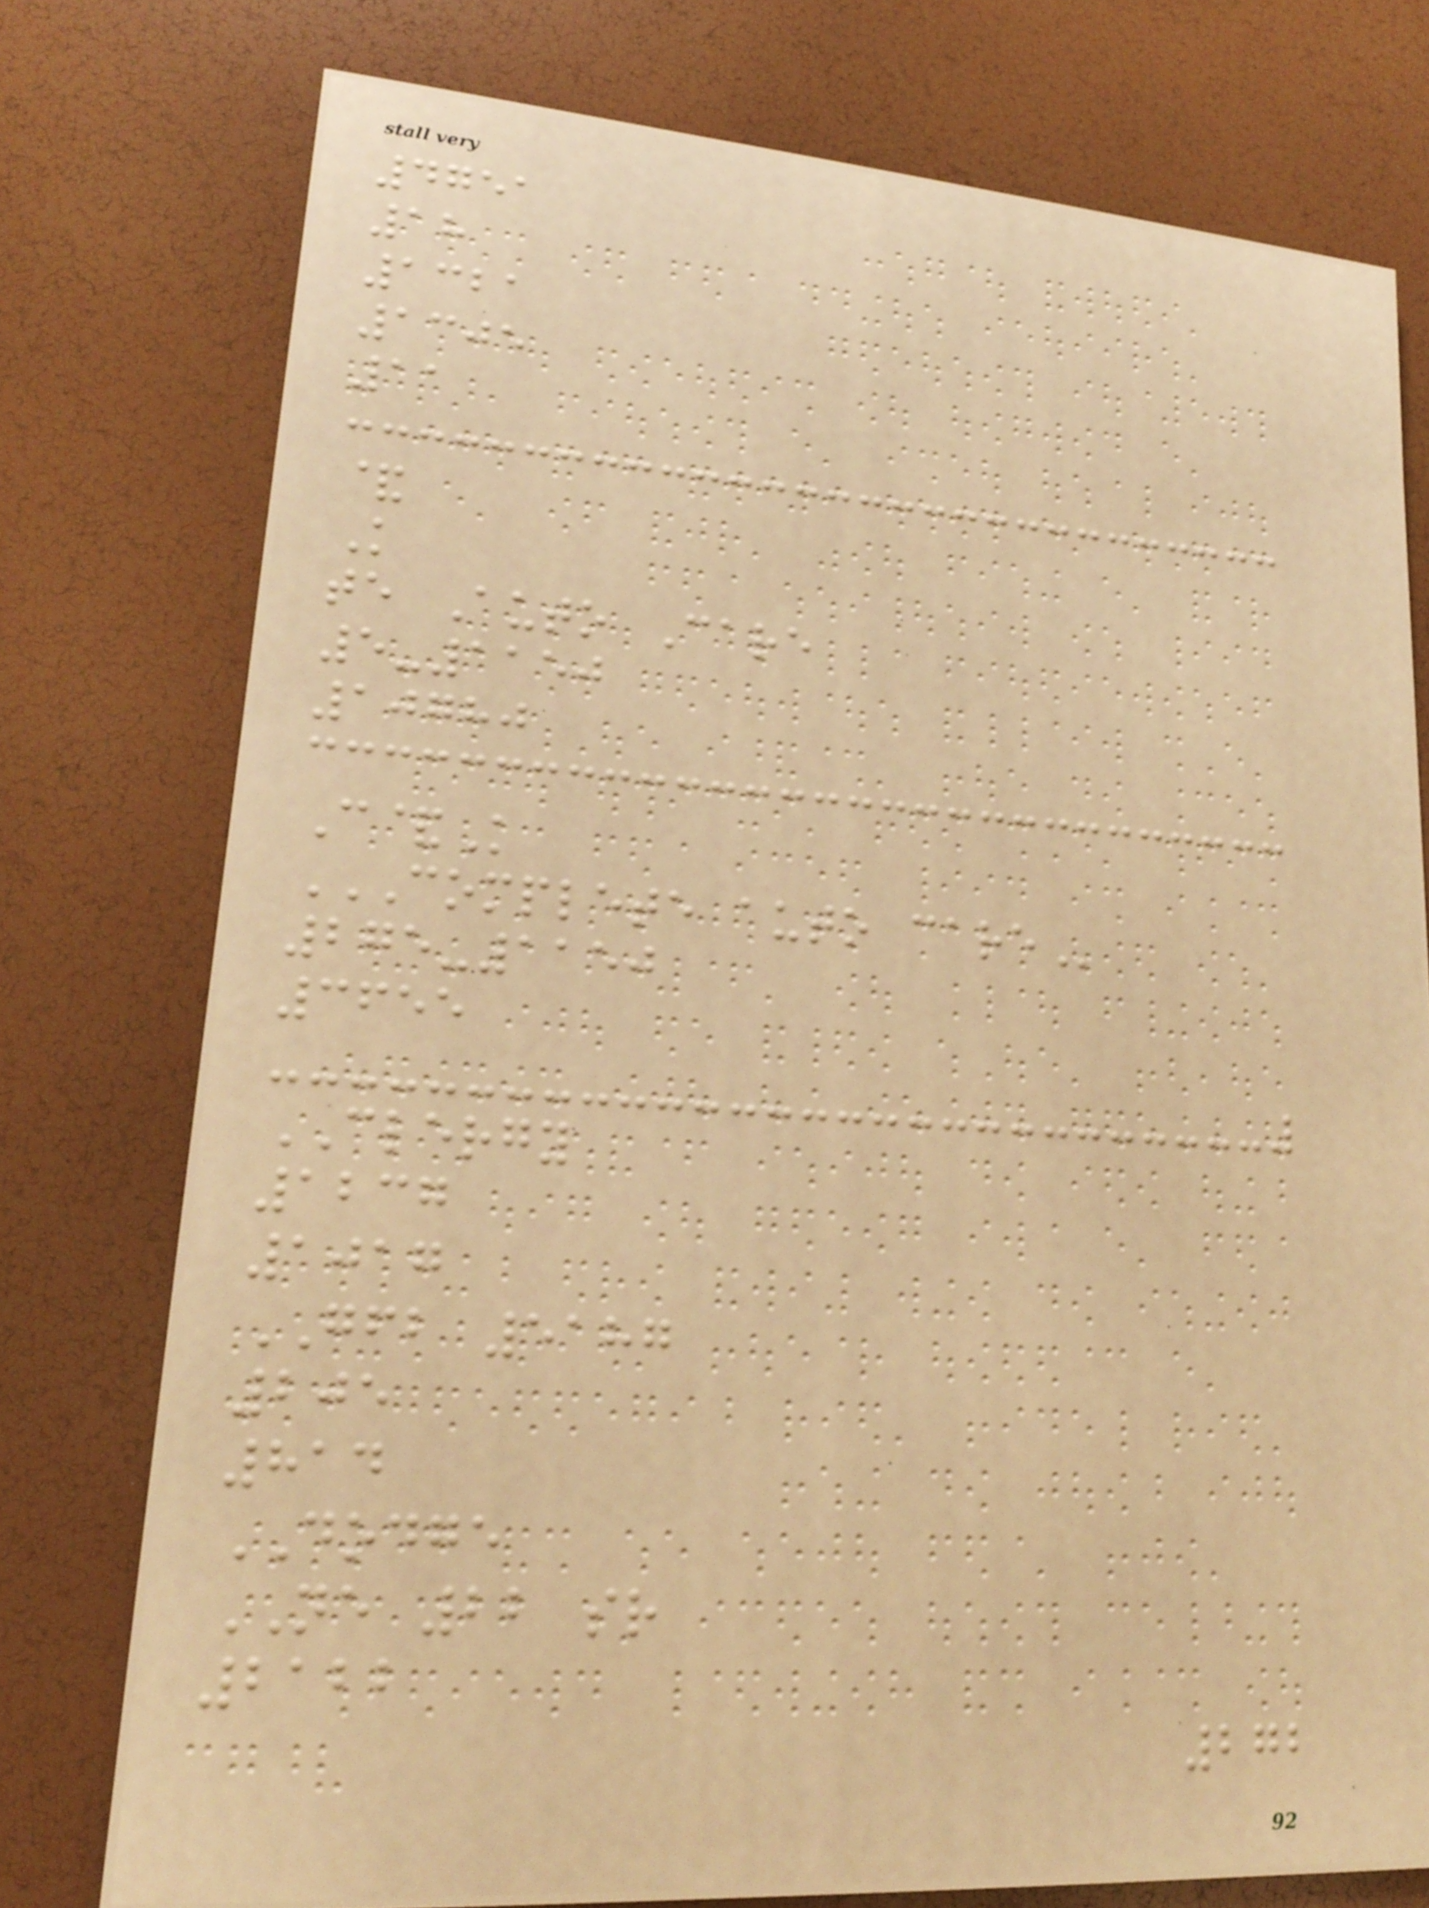4751
18
1321
1305
11
&
K
te Auto Care
5-1150
10780
C&K
COMPLETE AUTO CARE
275-1150
3655
CLERGY
1237
1017
GFB 5187
205
814
DODGE
NE 22 sr
2122
272
